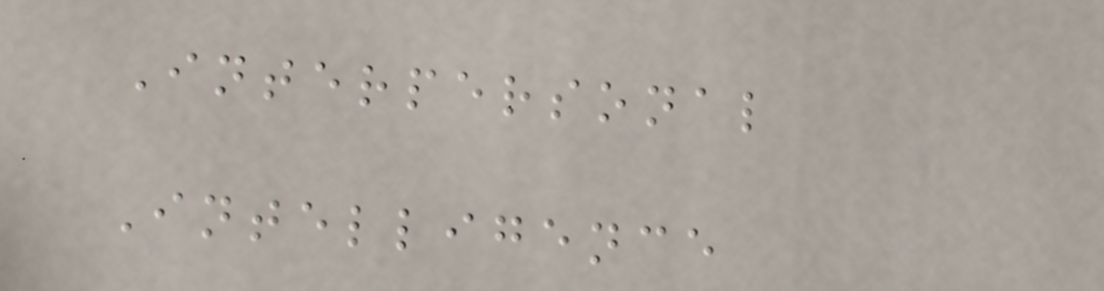Interpersonal
Intelligence
